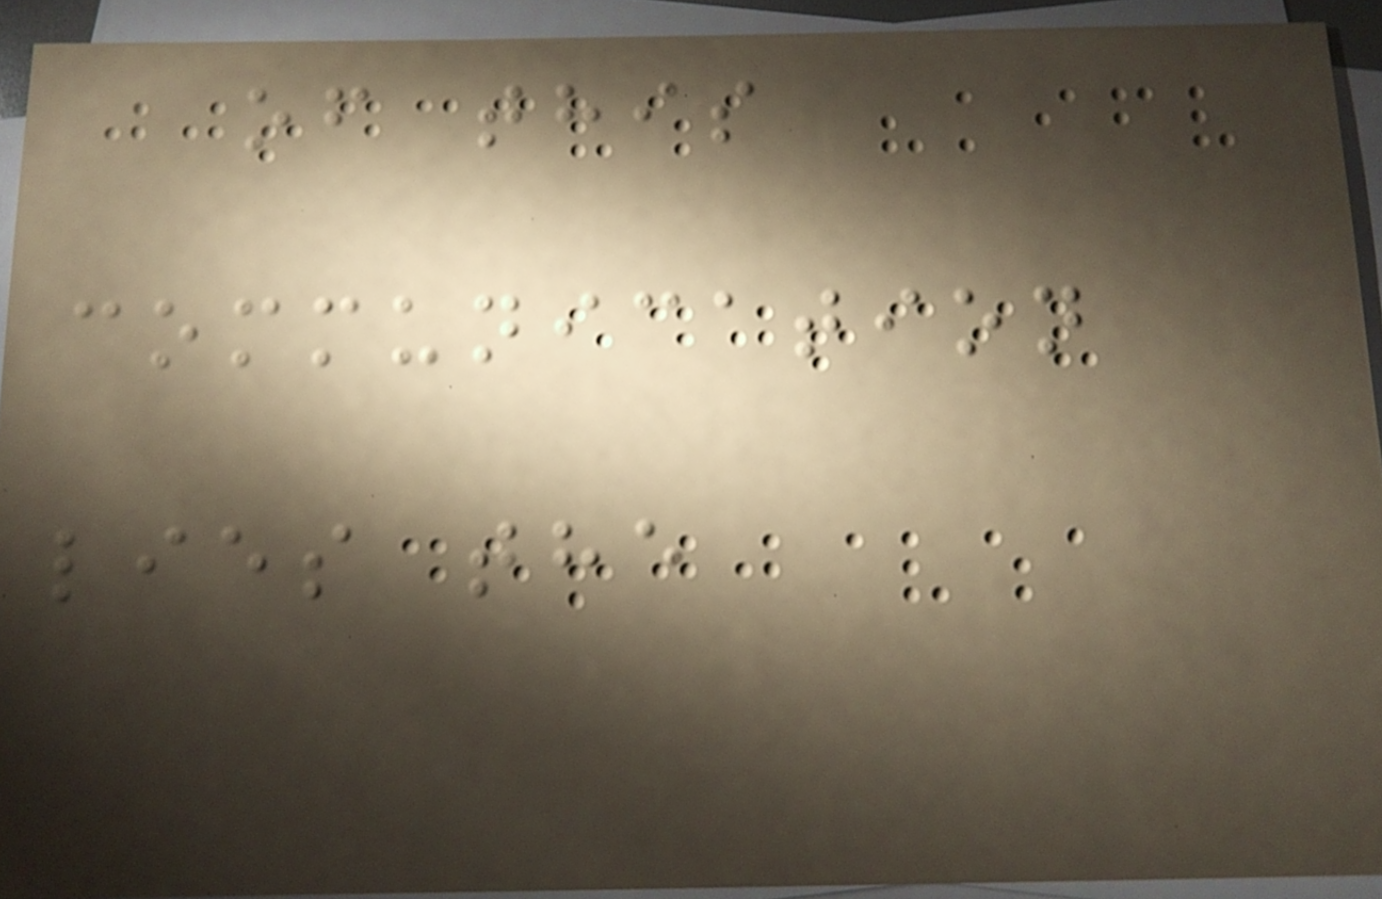of this
communication
lies the
